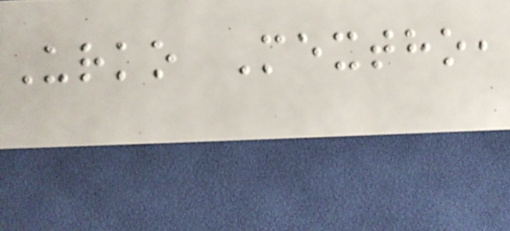Urko Mextho,
